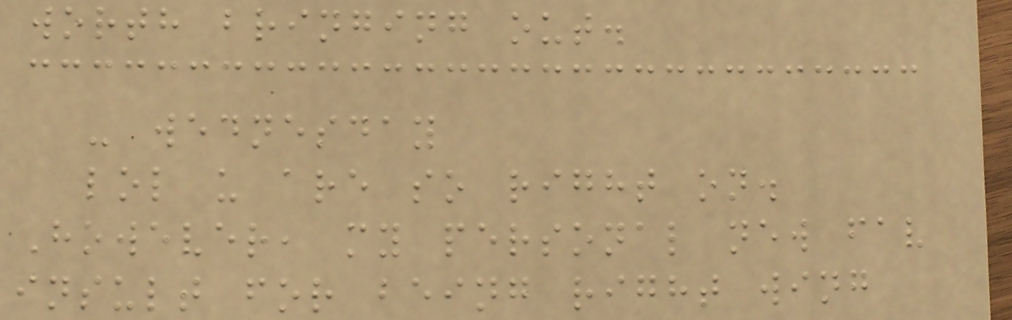worth bringing out.
- wednesday
lol u are so right on.
However, my personal new fav
insult for being right wing
